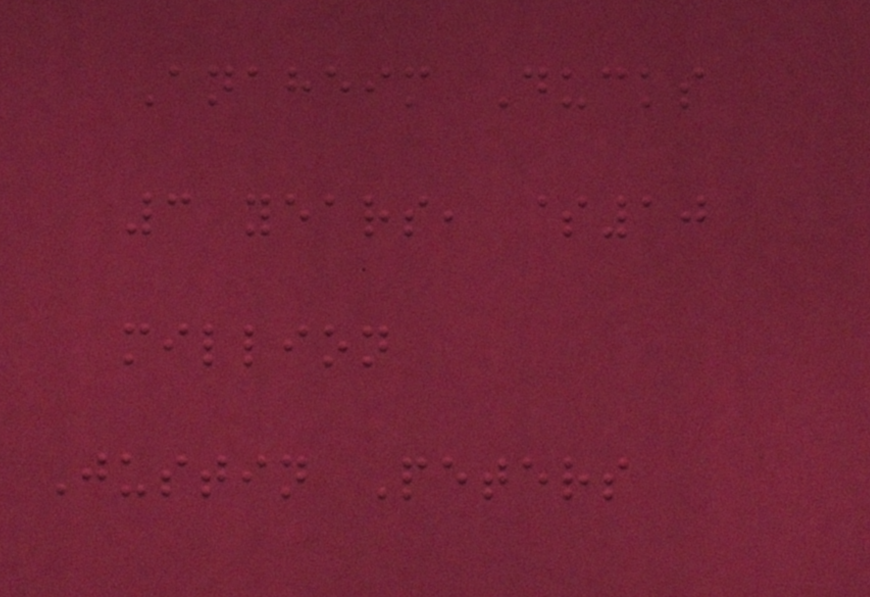Anaheim Ducks
3 years, $10
million
Justin Peters
